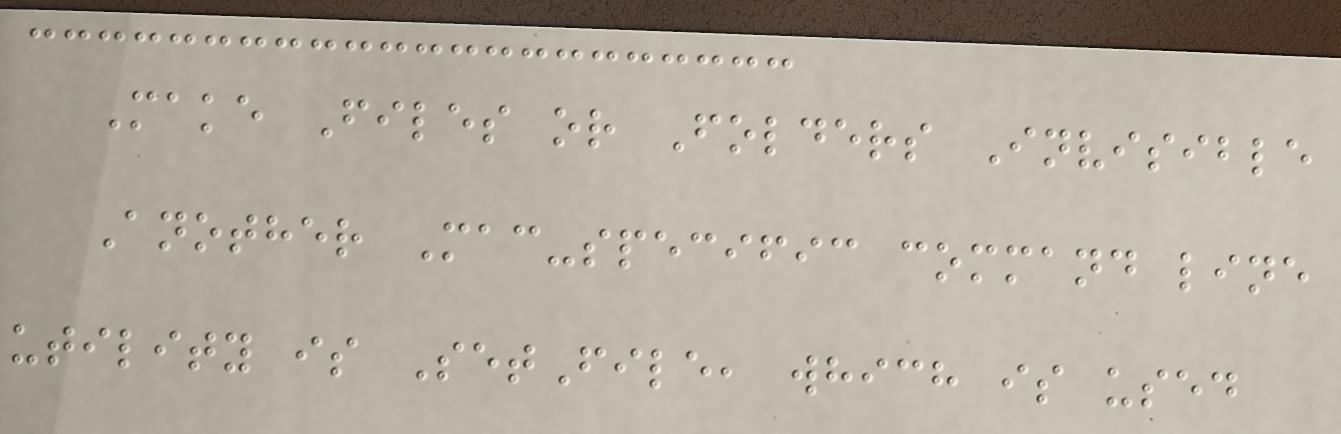Make Files or Folders Invisible
Another Mac-specific command line
utility is SetFile, which is used
